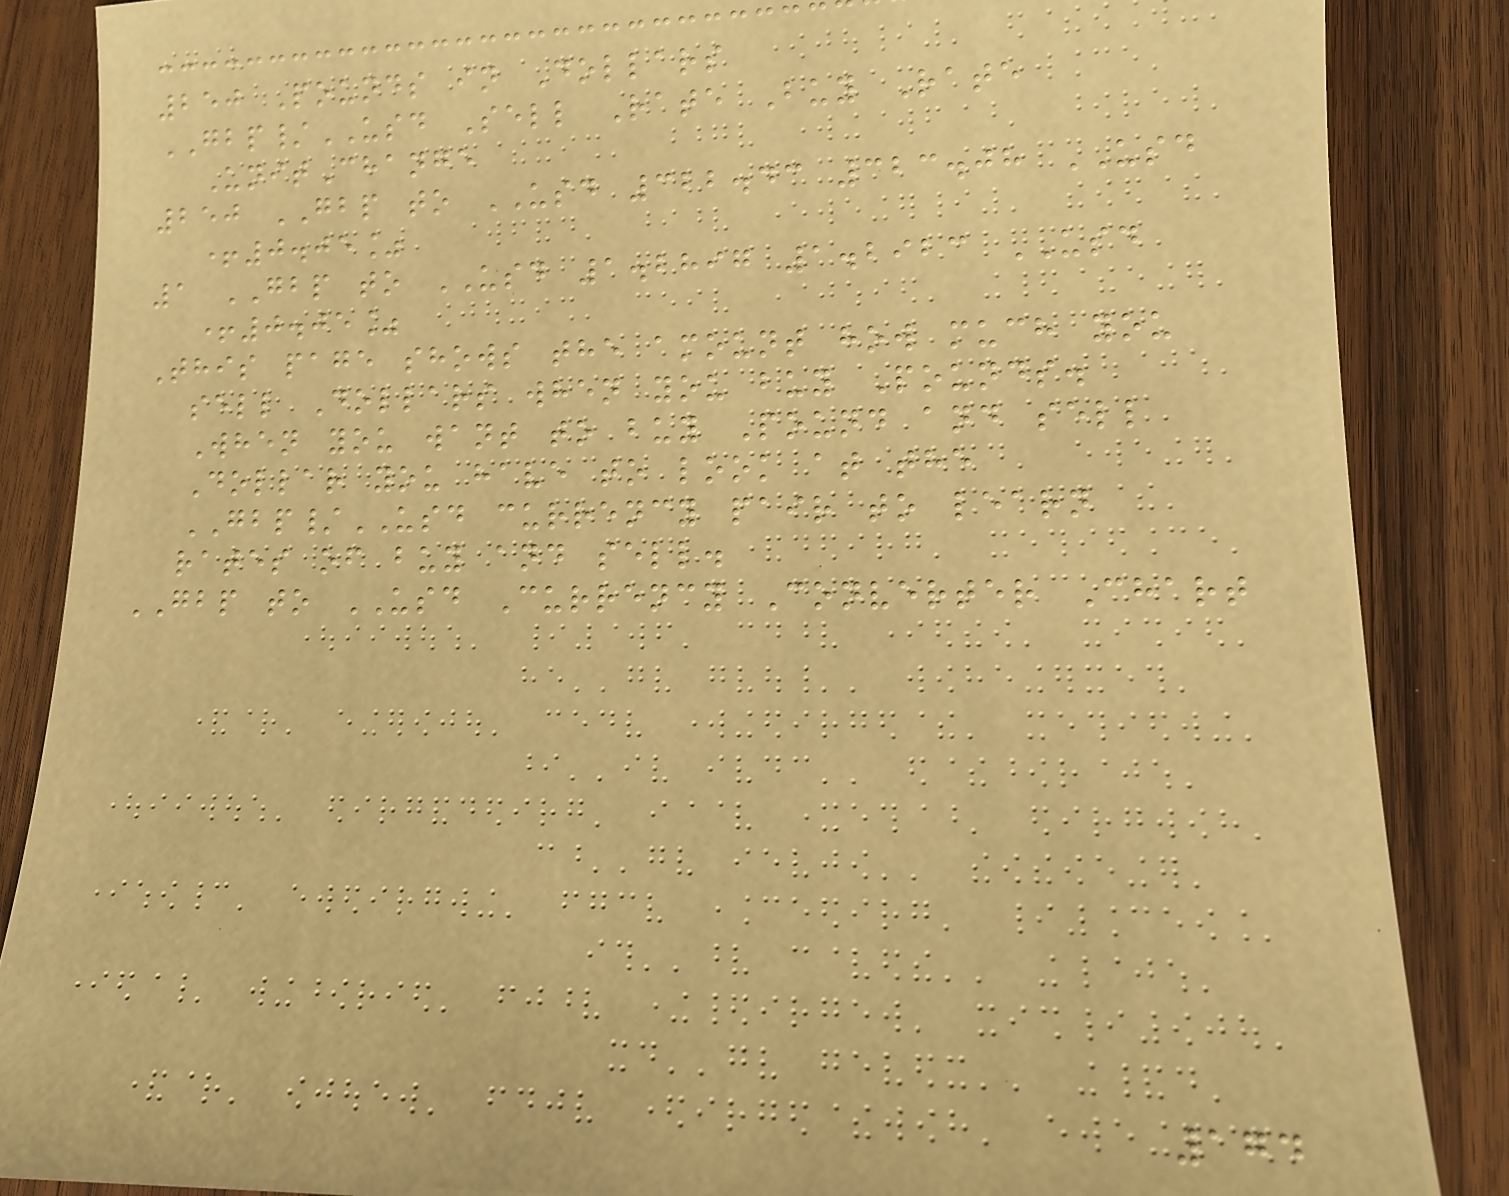250 Pounds in Dollars
GBP/USD Sell Rate Buy Rate
UnitChange
250 GBP to USD 322.43 323.08 USD
+0.05%
1 GBP to USD 1.2897 1.2923 USD
+0.05%
This page shows the amount how much you
sell Dollars when you buy Pounds.
When you want to buy Pound and sell
Dollar you have to look at the
GBP/USD currency pair to learn
rates of buy and sell.
GBP to USD Currency Converter Chart
174
